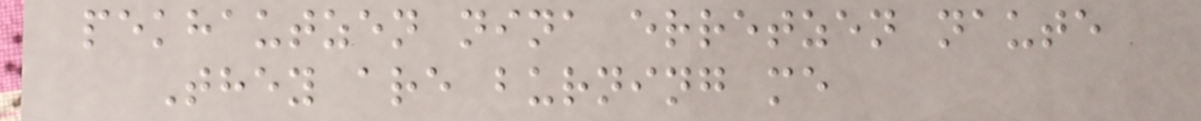pekhautzen nina erretzen naute
They are burning me
